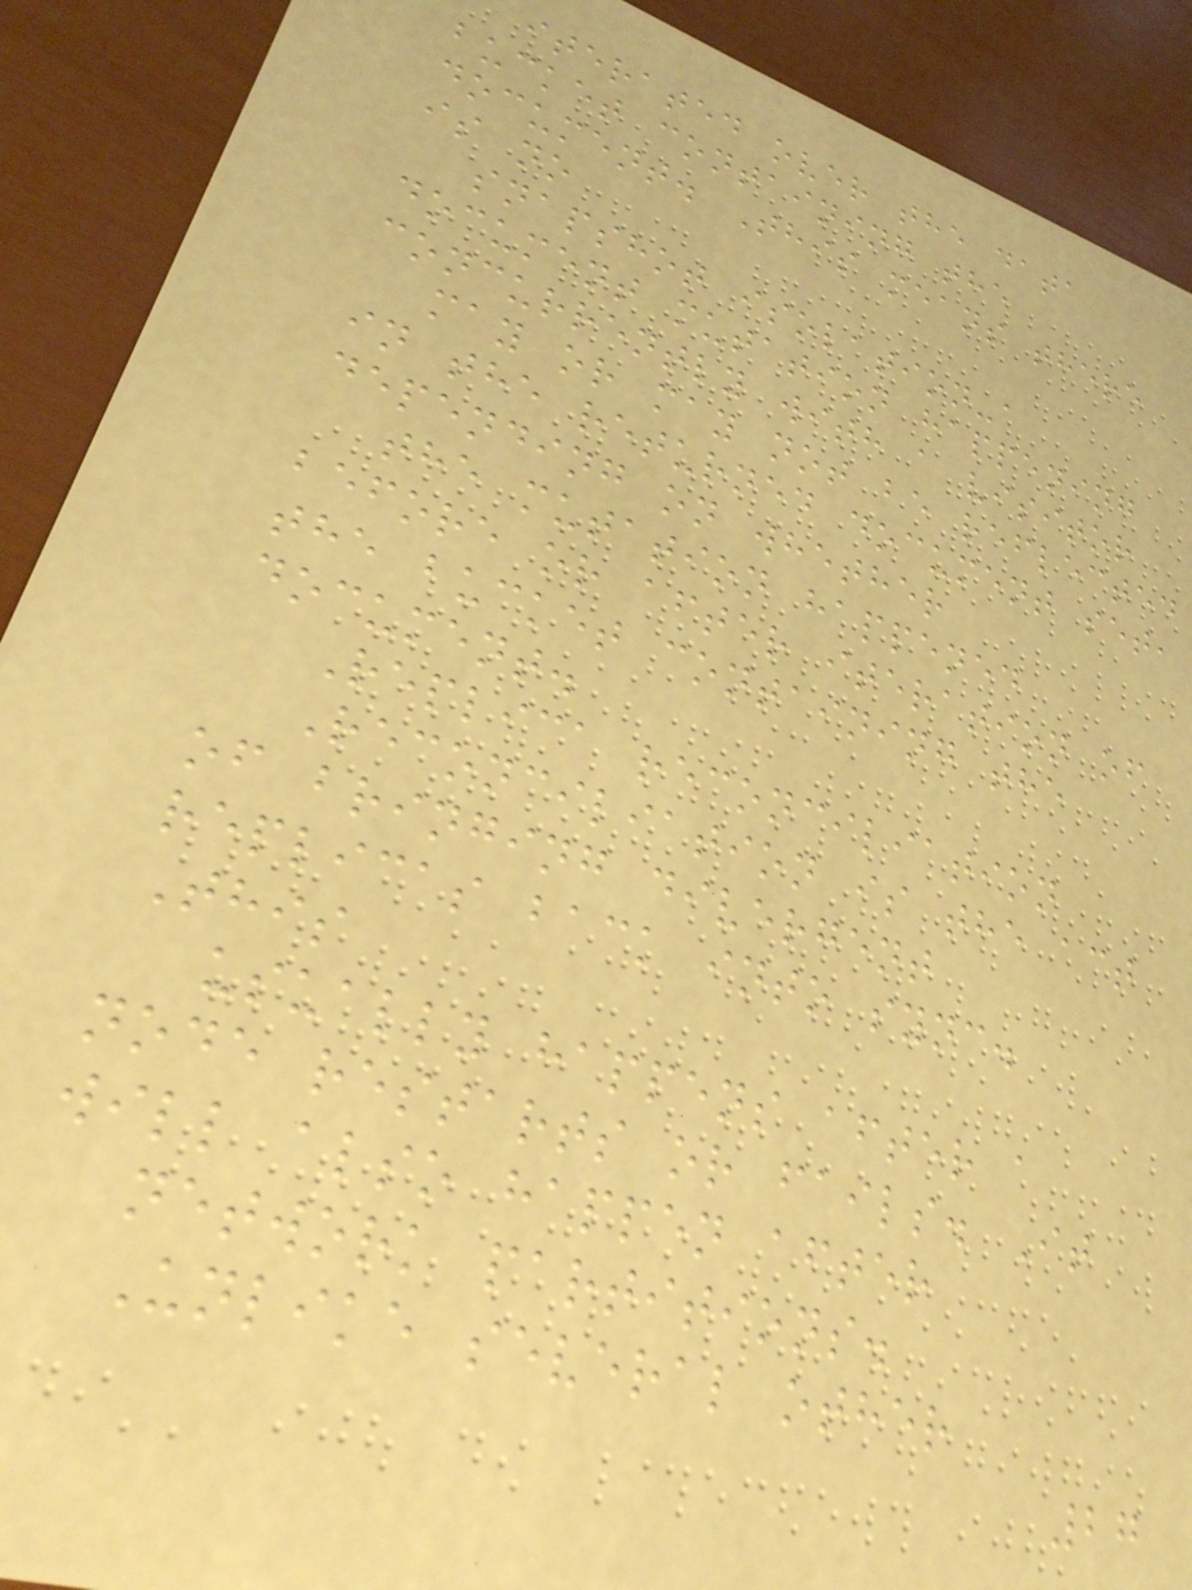iterated over the data
bucket containing the
document. This means there
is no
snapshot isolation-a
document mutation happening
concurrently with a visitor
may or may not be reflected
in the returned document set,
depending on whether
the mutation happened
before or after iteration of
the bucket containing the
document.
Replica reconciliation
Reconciliation is the act
of bringing divergent
replicas back into sync.
This
usually happens after a
node restarts or fails. It
will also happen after
network partitions.
Unlike several other
27
